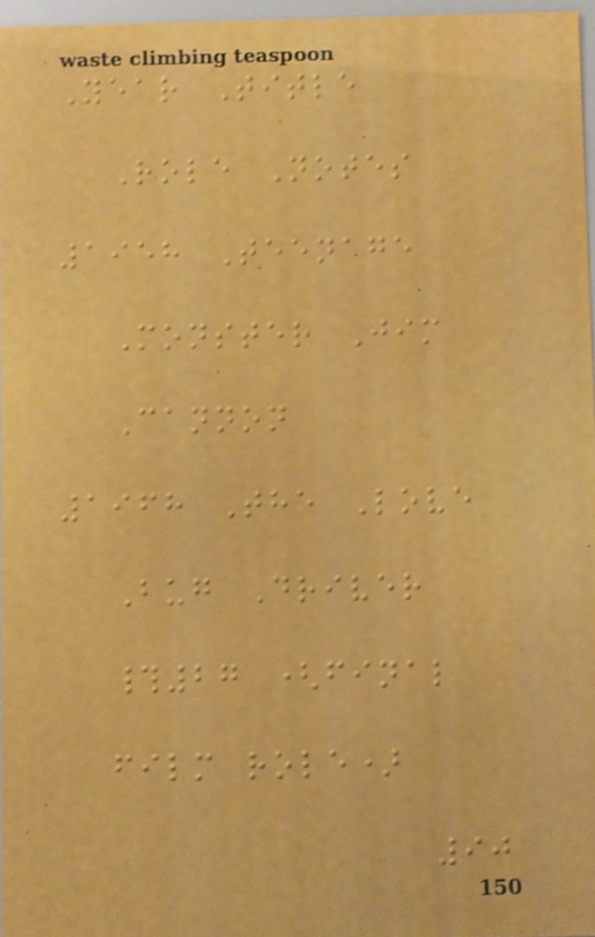Year Title
Role Notes
1958 Teenage
Monster Jim
Cannon
1968 The Love
Bug Driver
#27 (final
film role)
90
